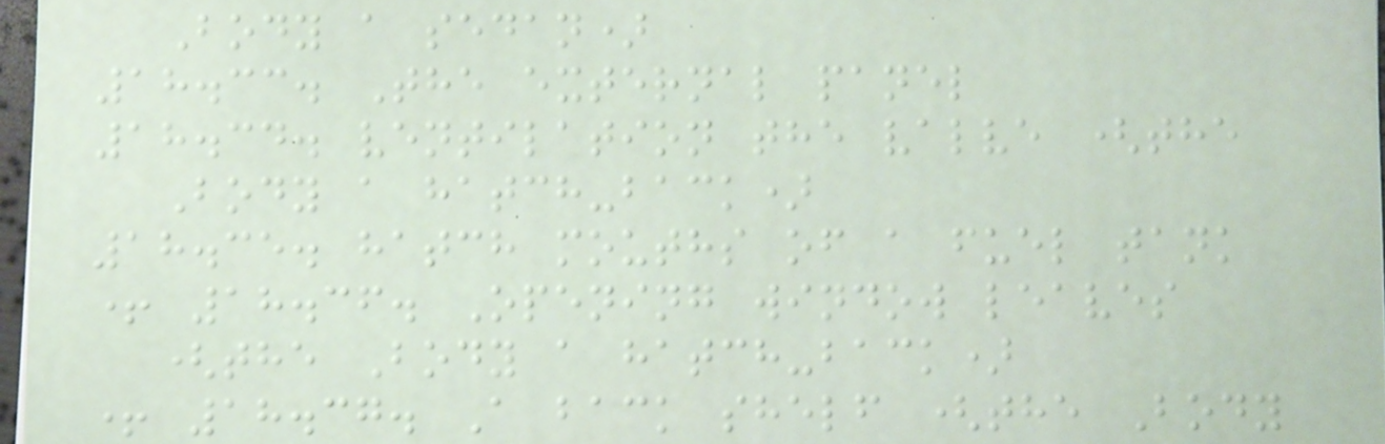Body a sedan)
18.33. The external panel
18.34. ventilation the valve (the
Body a hatch-back)
18.35. hatch mouths of a fuel tank
+ 18.36. Opening window leaves
(the Body a hatch-back)
+ 18.37. A back shelf (the Body
